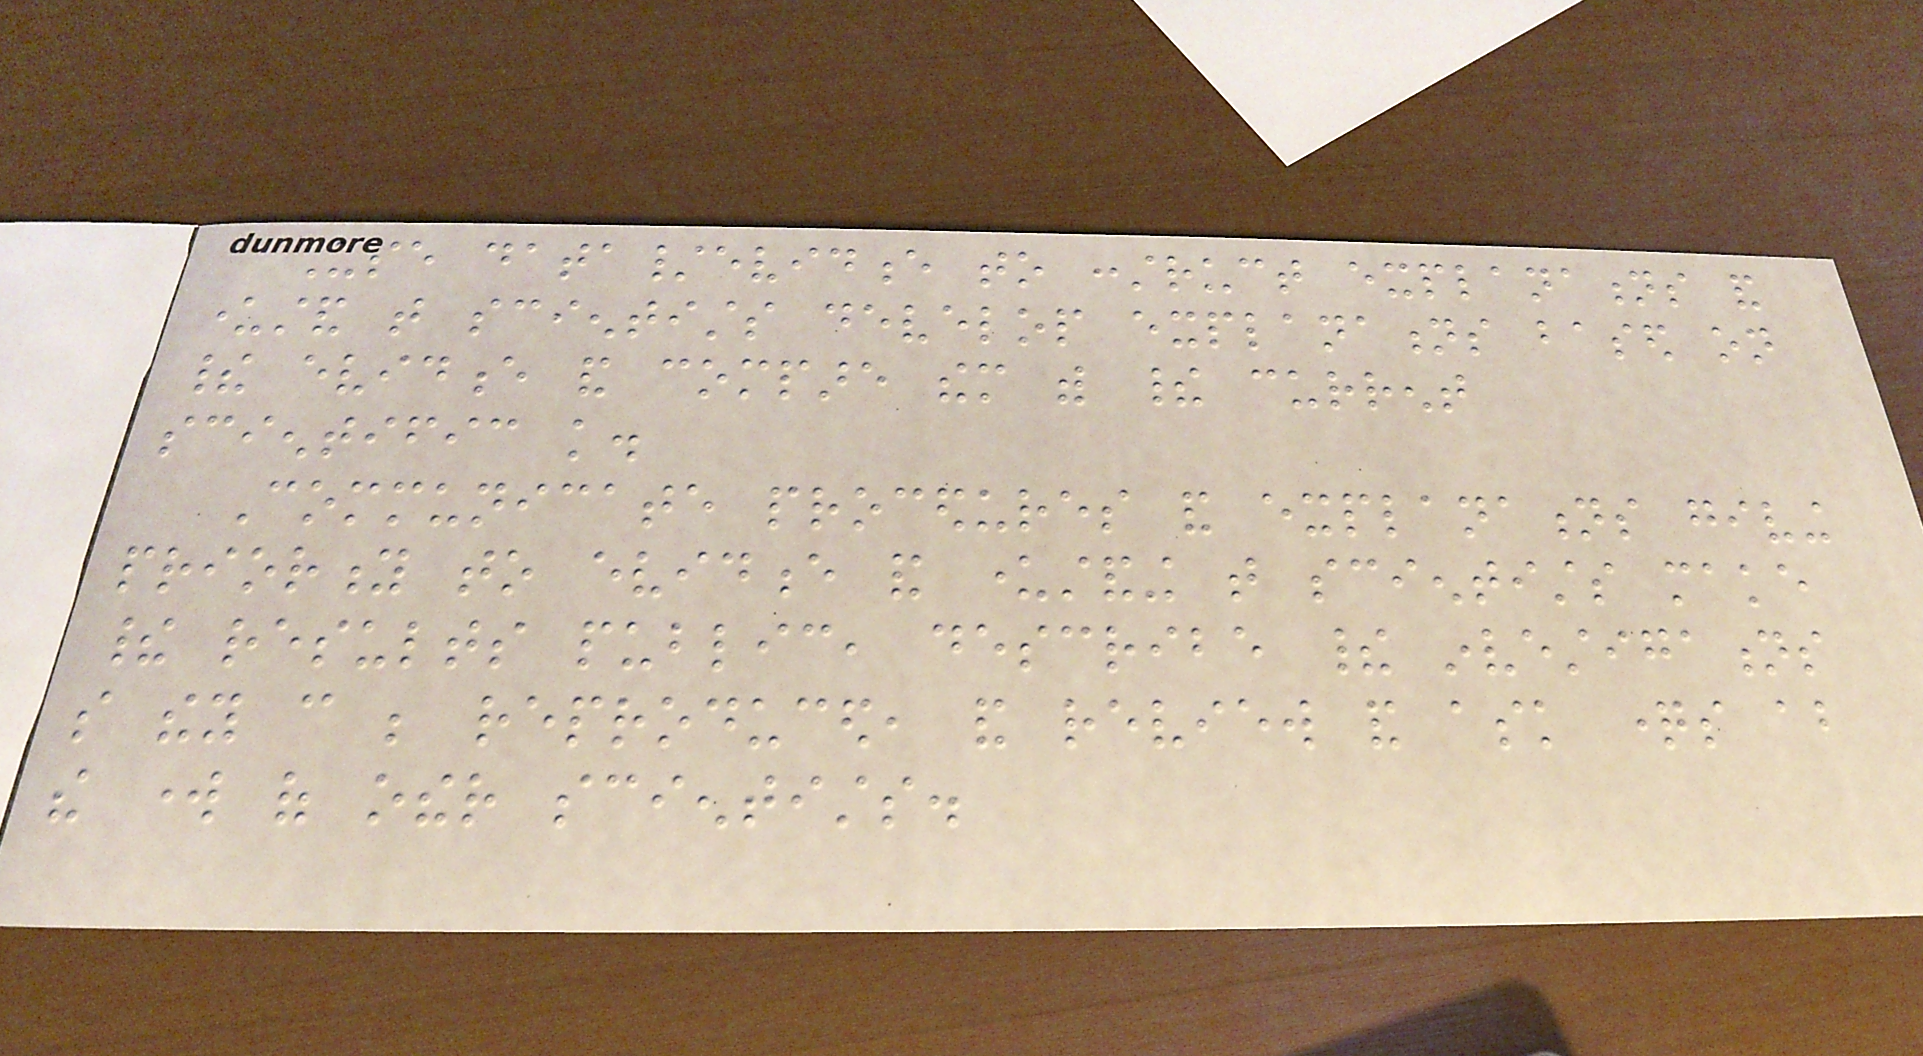Use data/evidence to construct explanations and
understand that scientists develop explanations based on
their evidence and compare them with their current
scientific knowledge.
Communicate procedures and explanations giving
priority to evidence and understanding that scientists make
their results public, describe their investigations
so they can be reproduced, and review and ask questions about
the work of other scientists.
